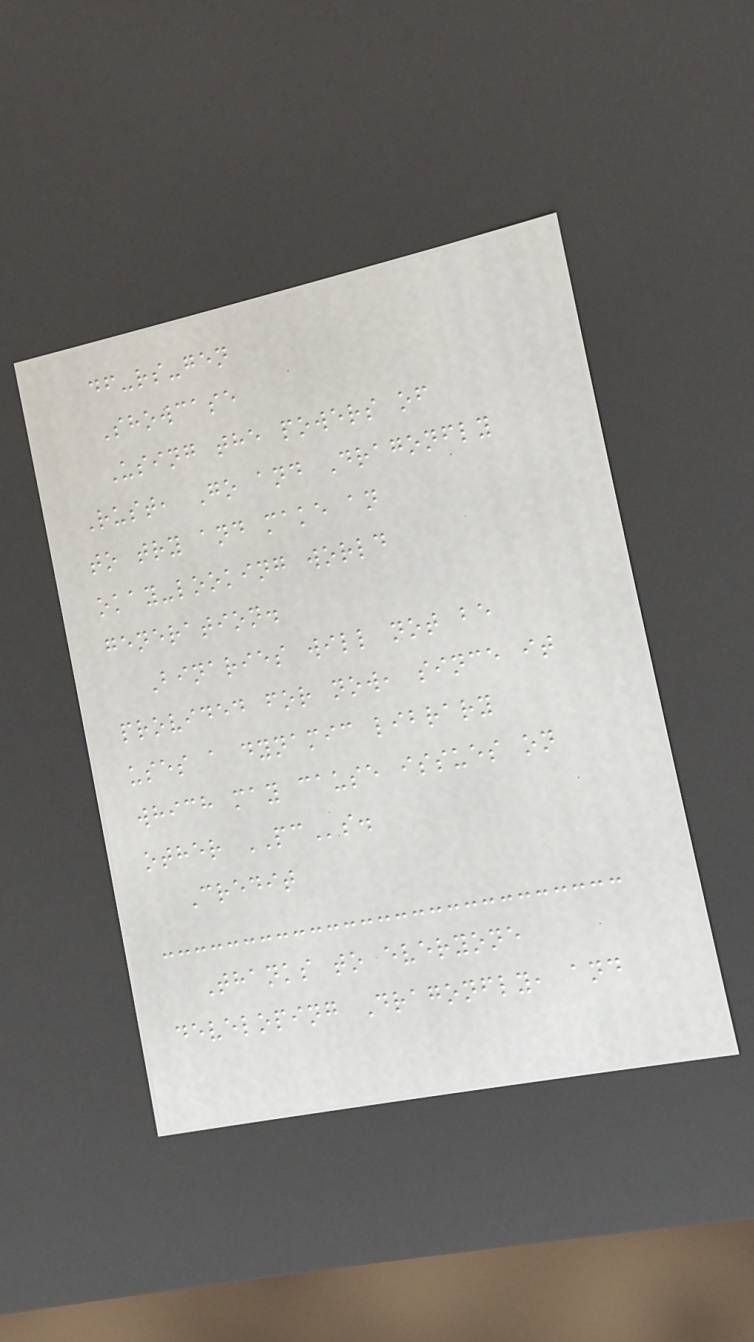df-rs-gen
Showcase
Using the powers of
Rust, Go and Dragonfly
to try and make an
okay-looking world
generation.
Binaries will not be
provided for now, since it
uses a dynamic library
which may cause issues on
other PCs.
Credit
Thanks to everyone
developing Dragonfly, and
